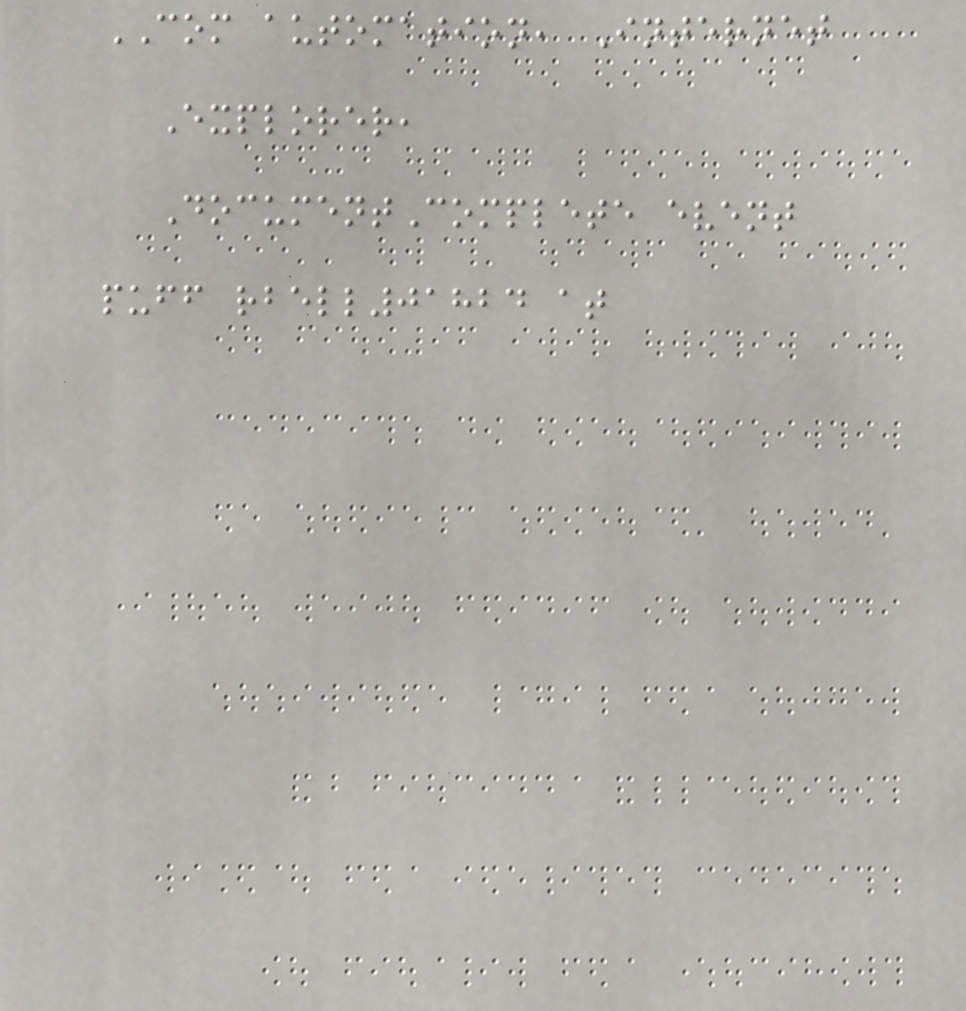COM automation, Internet
Explorer,
DocumentComplete event
puff rbell01824 at
